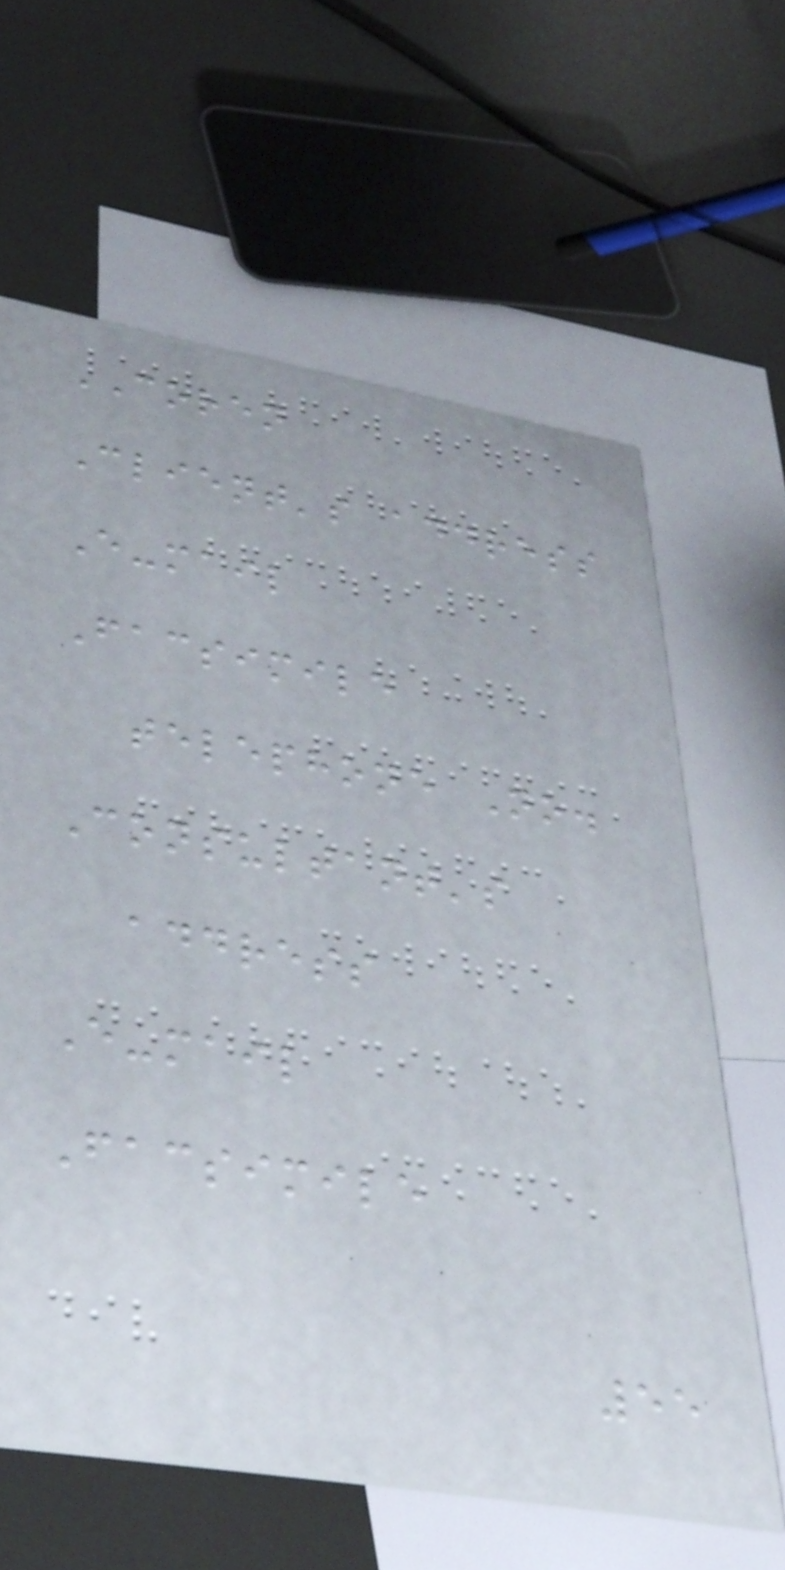COREN
Client's address
E-mail
Facsimile
telephone No.
Consultant's
address
E-mail
Facsimile
55
